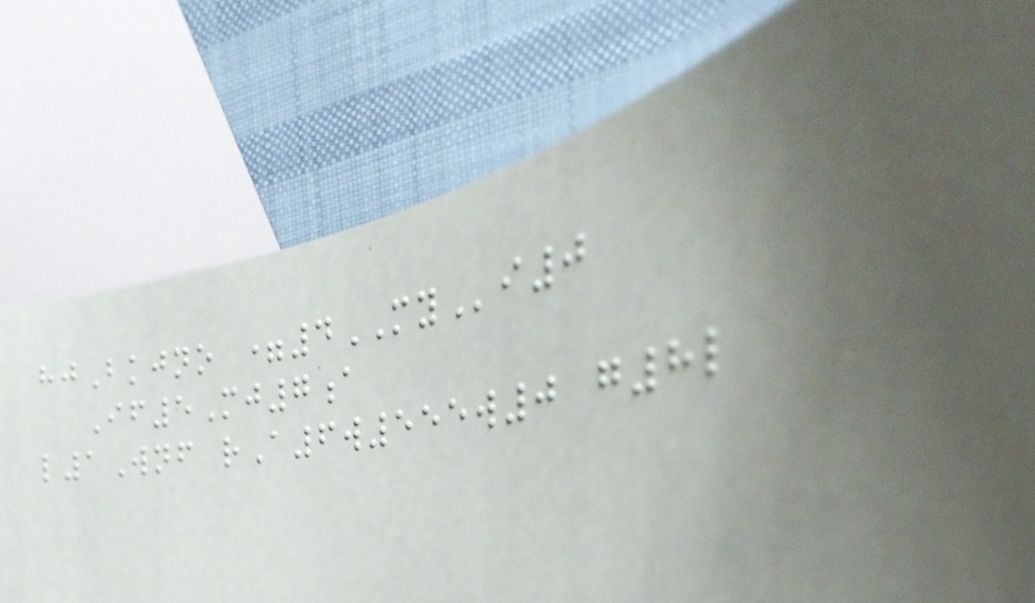hjBkjno =4MYi0
If5Mj7a
l1Wnf rA6w555w0 g8l
